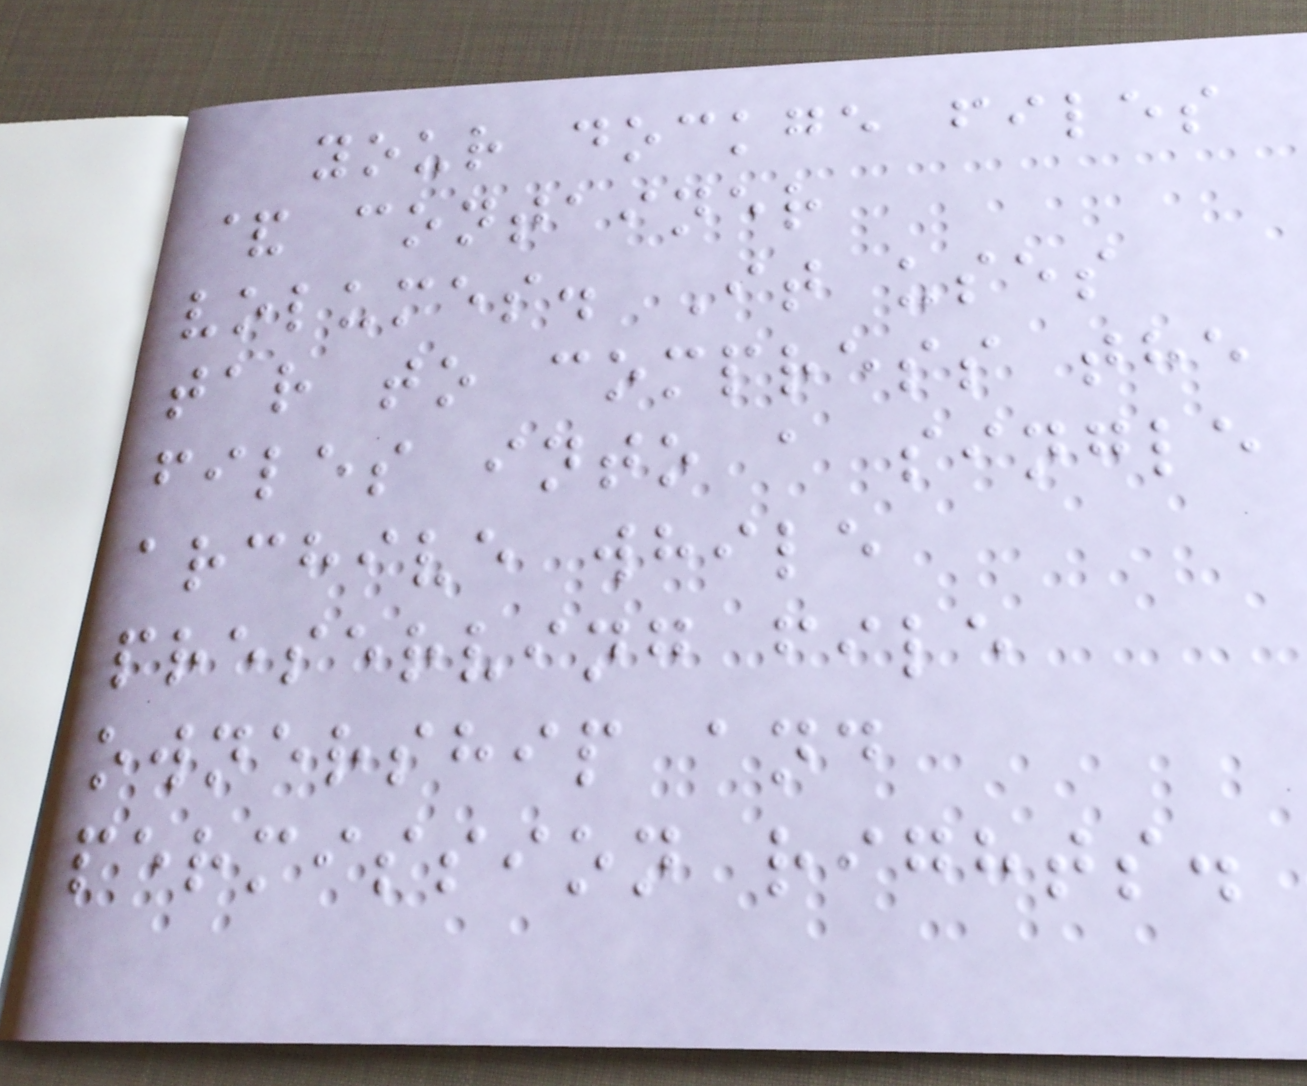your dockge files
& container
volumes. It uses
tar to compress the
files into a single
archive while
preserving file
ownership and
permission rights.
